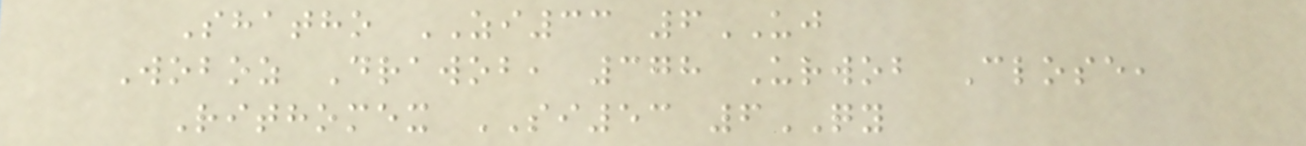Shatho ZI33 6UJ
Woboz Drawob, 378 Urwob Close,
Rithomex SI53 6QY
